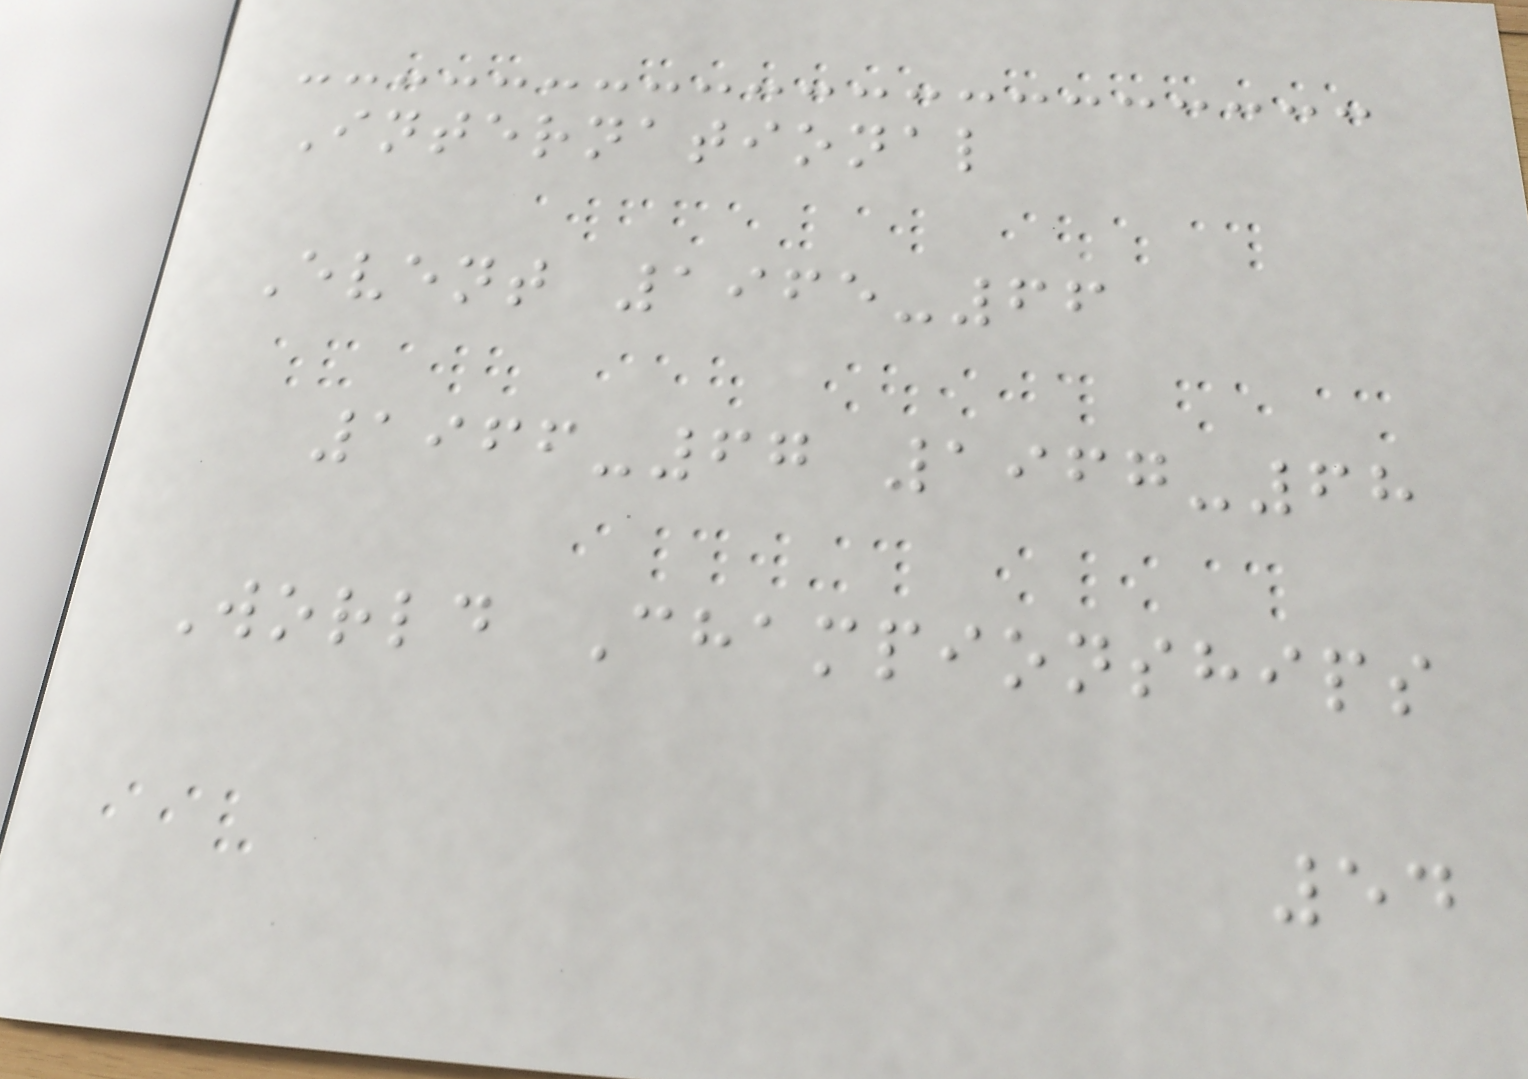International
Event 1965-66
1966-67 1967-68
World Championships
54
